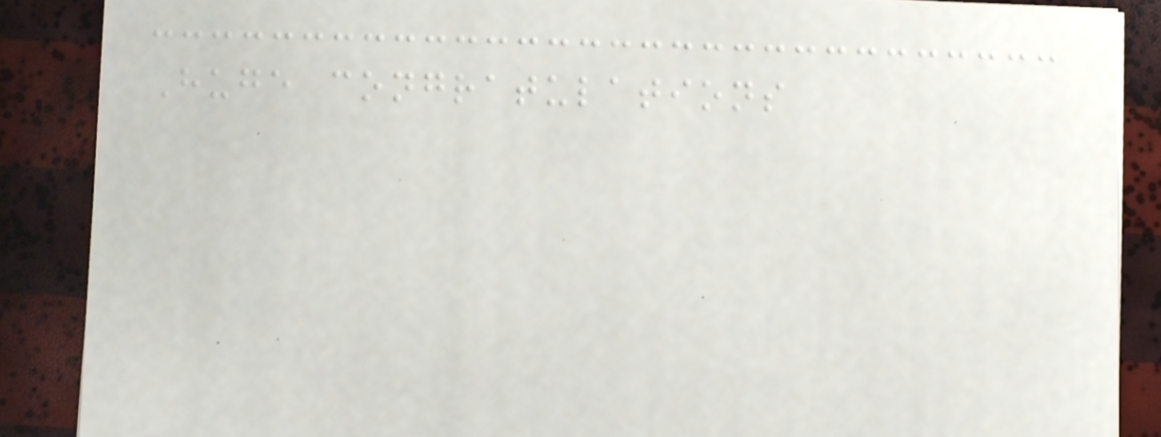Huge congratulations
